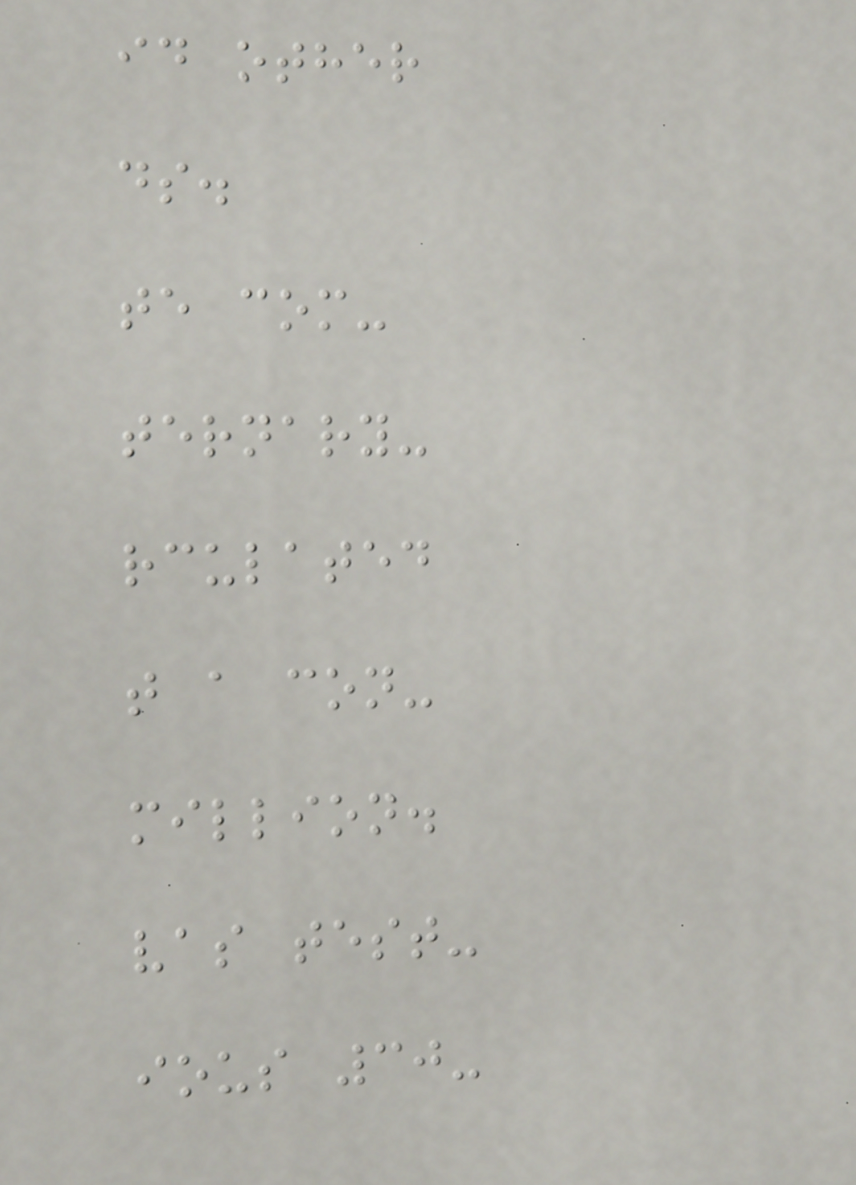id other
ds.
te com-
ternary-
rculated
t a con-
million.
vas test-
ious 30-
